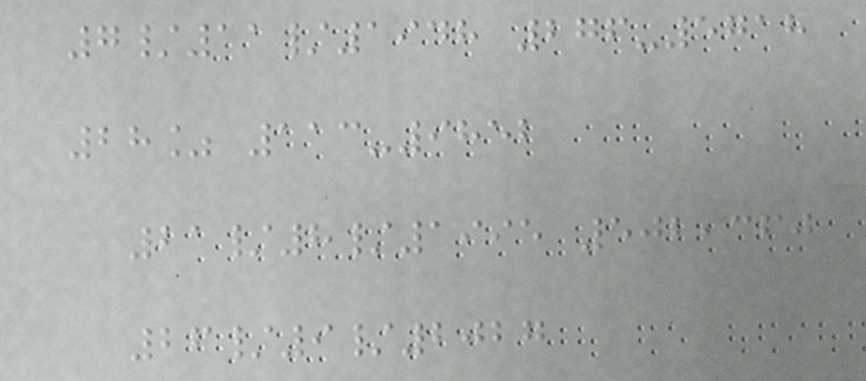7/11/1948 276-5718
28% 113-9852
21/8/1995 502,360
26/9/2027
